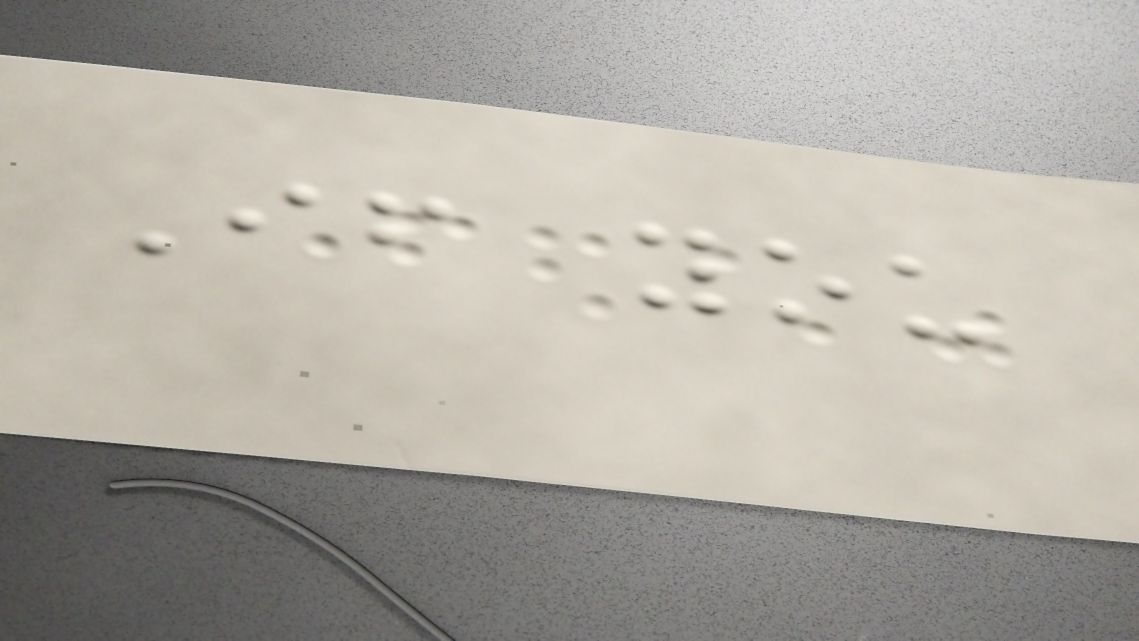If you
